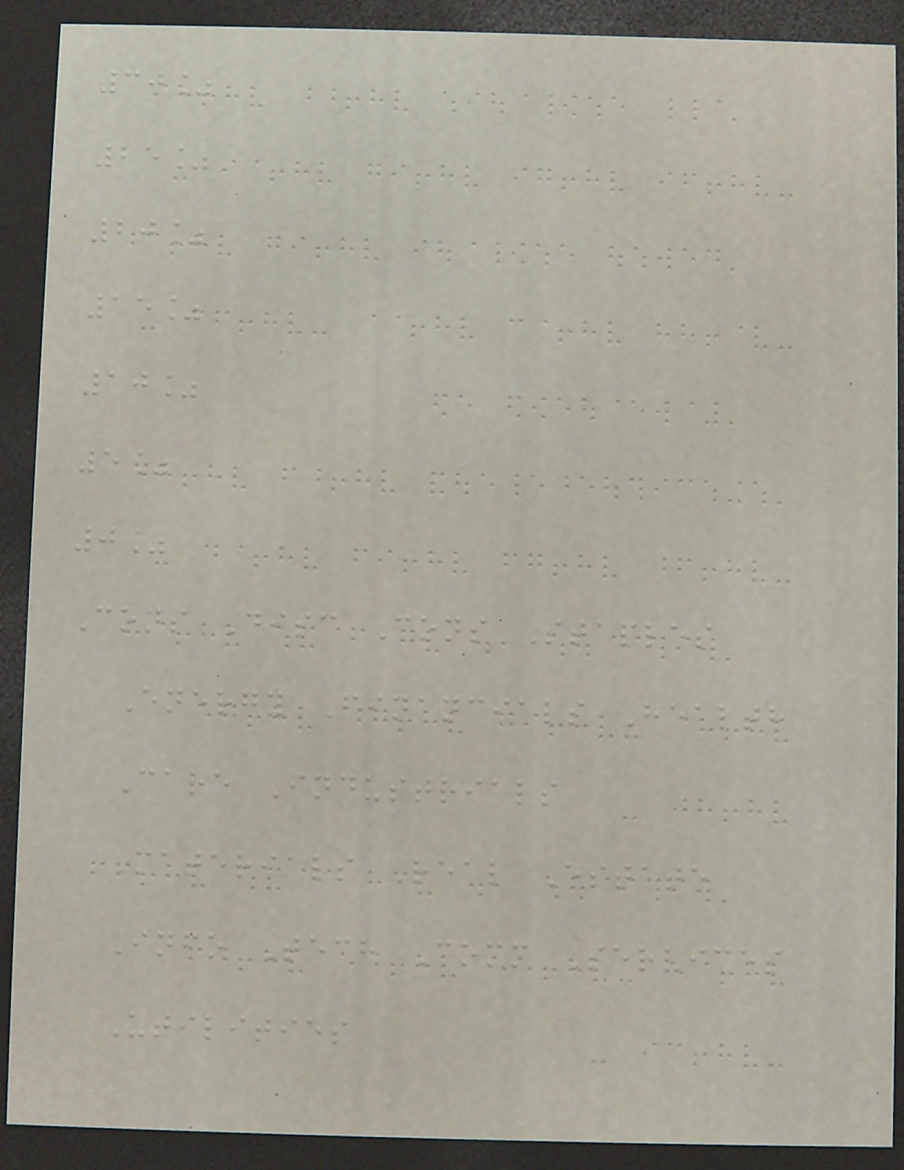30%
25%
20%
15%
10%
5%
0%
Cons Disc Cons Staples
Energy Financials Health
Care Industrials
Materials Real Estate
Info Tech Comm Services
Utilities
